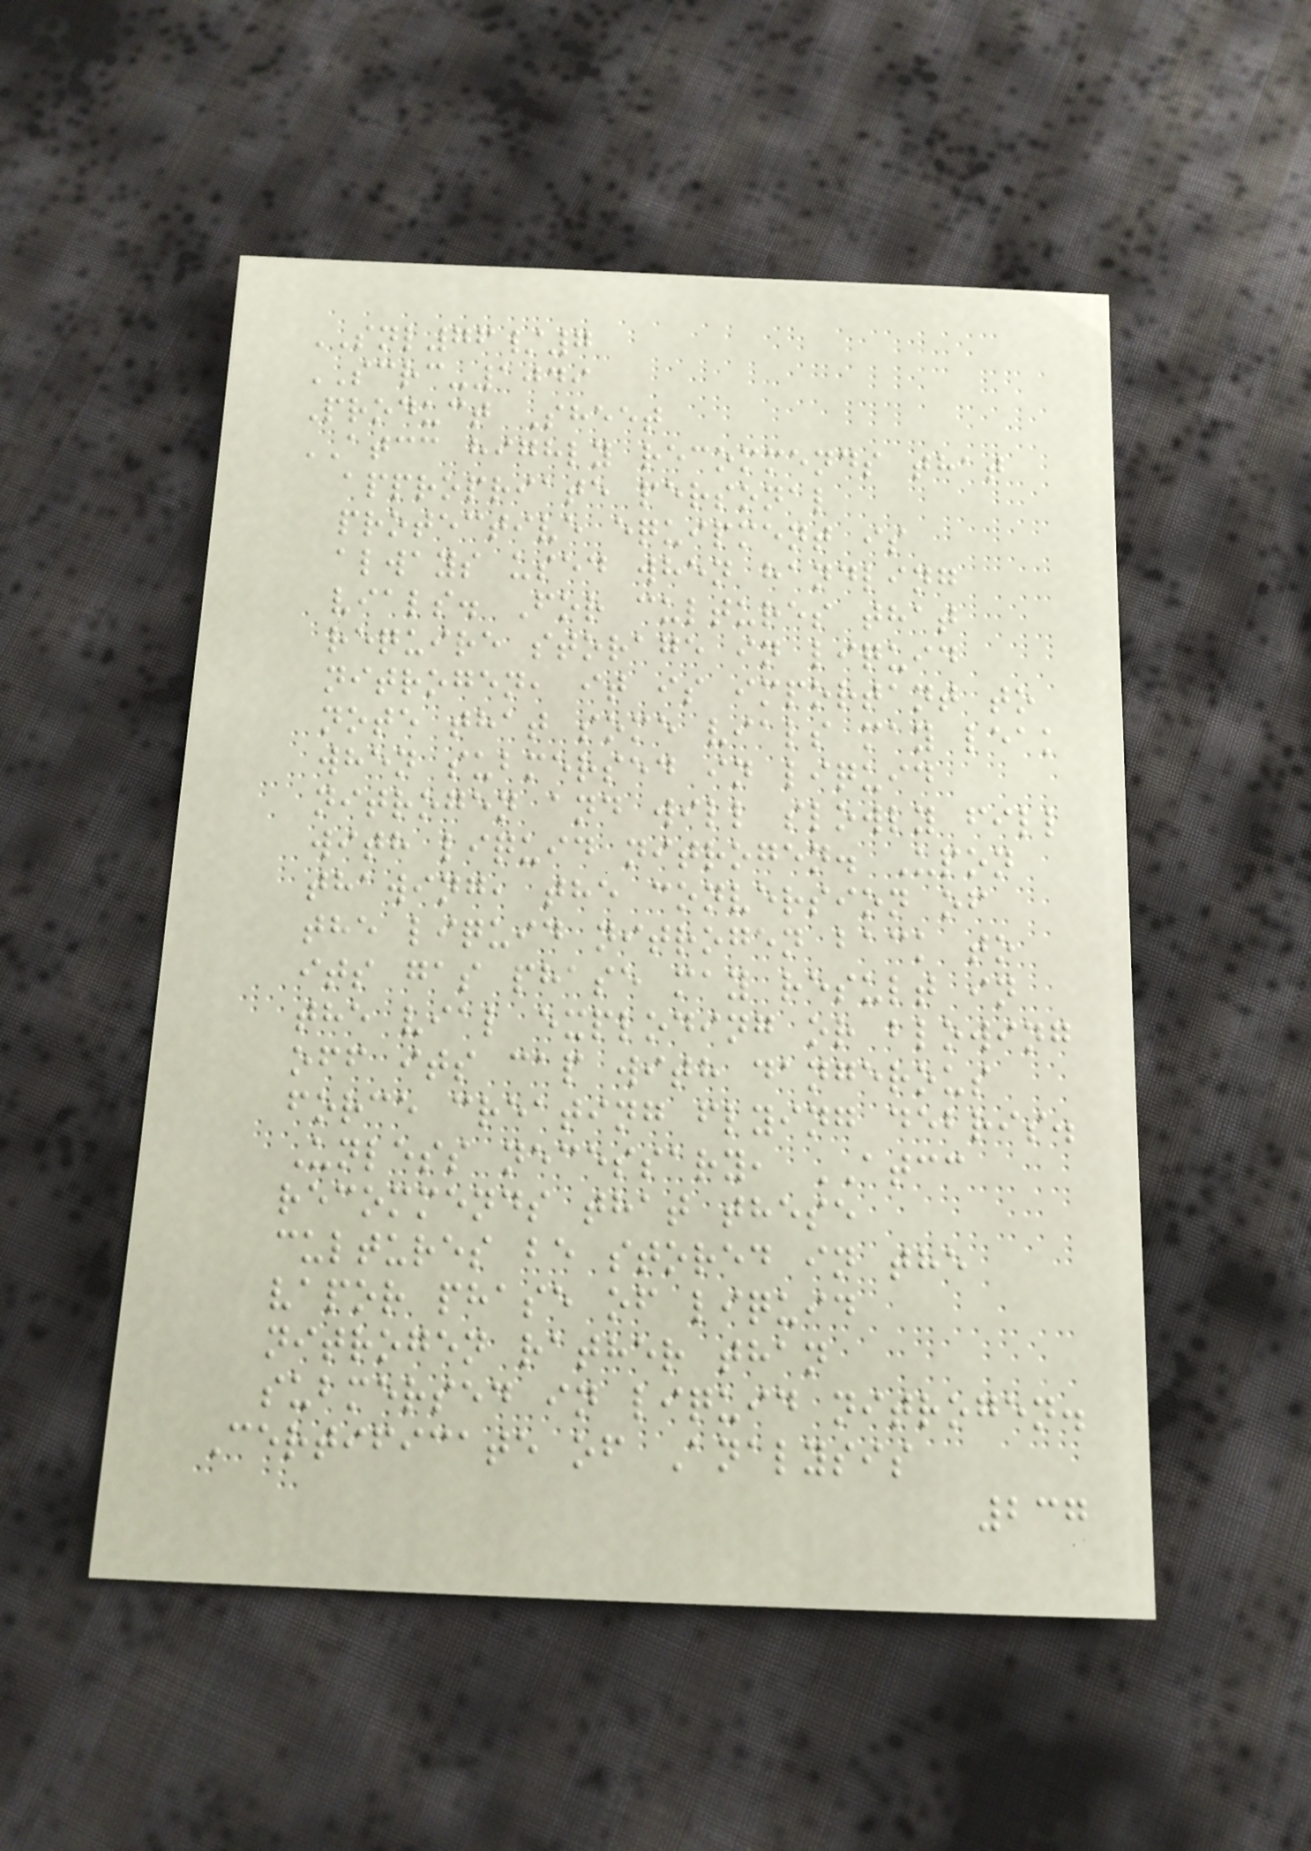SNL76/7
SCRC-1049
Product Sheet
ATCC highly recommends that
appropriate personal
protective equipment is
always used when handling
vials. For cultures that
require storage in liquid
nitrogen, it is important to
note that some vials may leak
when submersed in liquid
nitrogen and will slowly fill
with liquid nitrogen. Upon
thawing, the conversion of
the liquid nitrogen back to
its gas phase may result in
the vial exploding or blowing
off its cap with dangerous
force creating flying debris.
Unless necessary, ATCC
recommends that these
cultures be stored in the
vapor phase of liquid
nitrogen rather than
submersed in liquid nitrogen.
Certificate of Analysis
237
